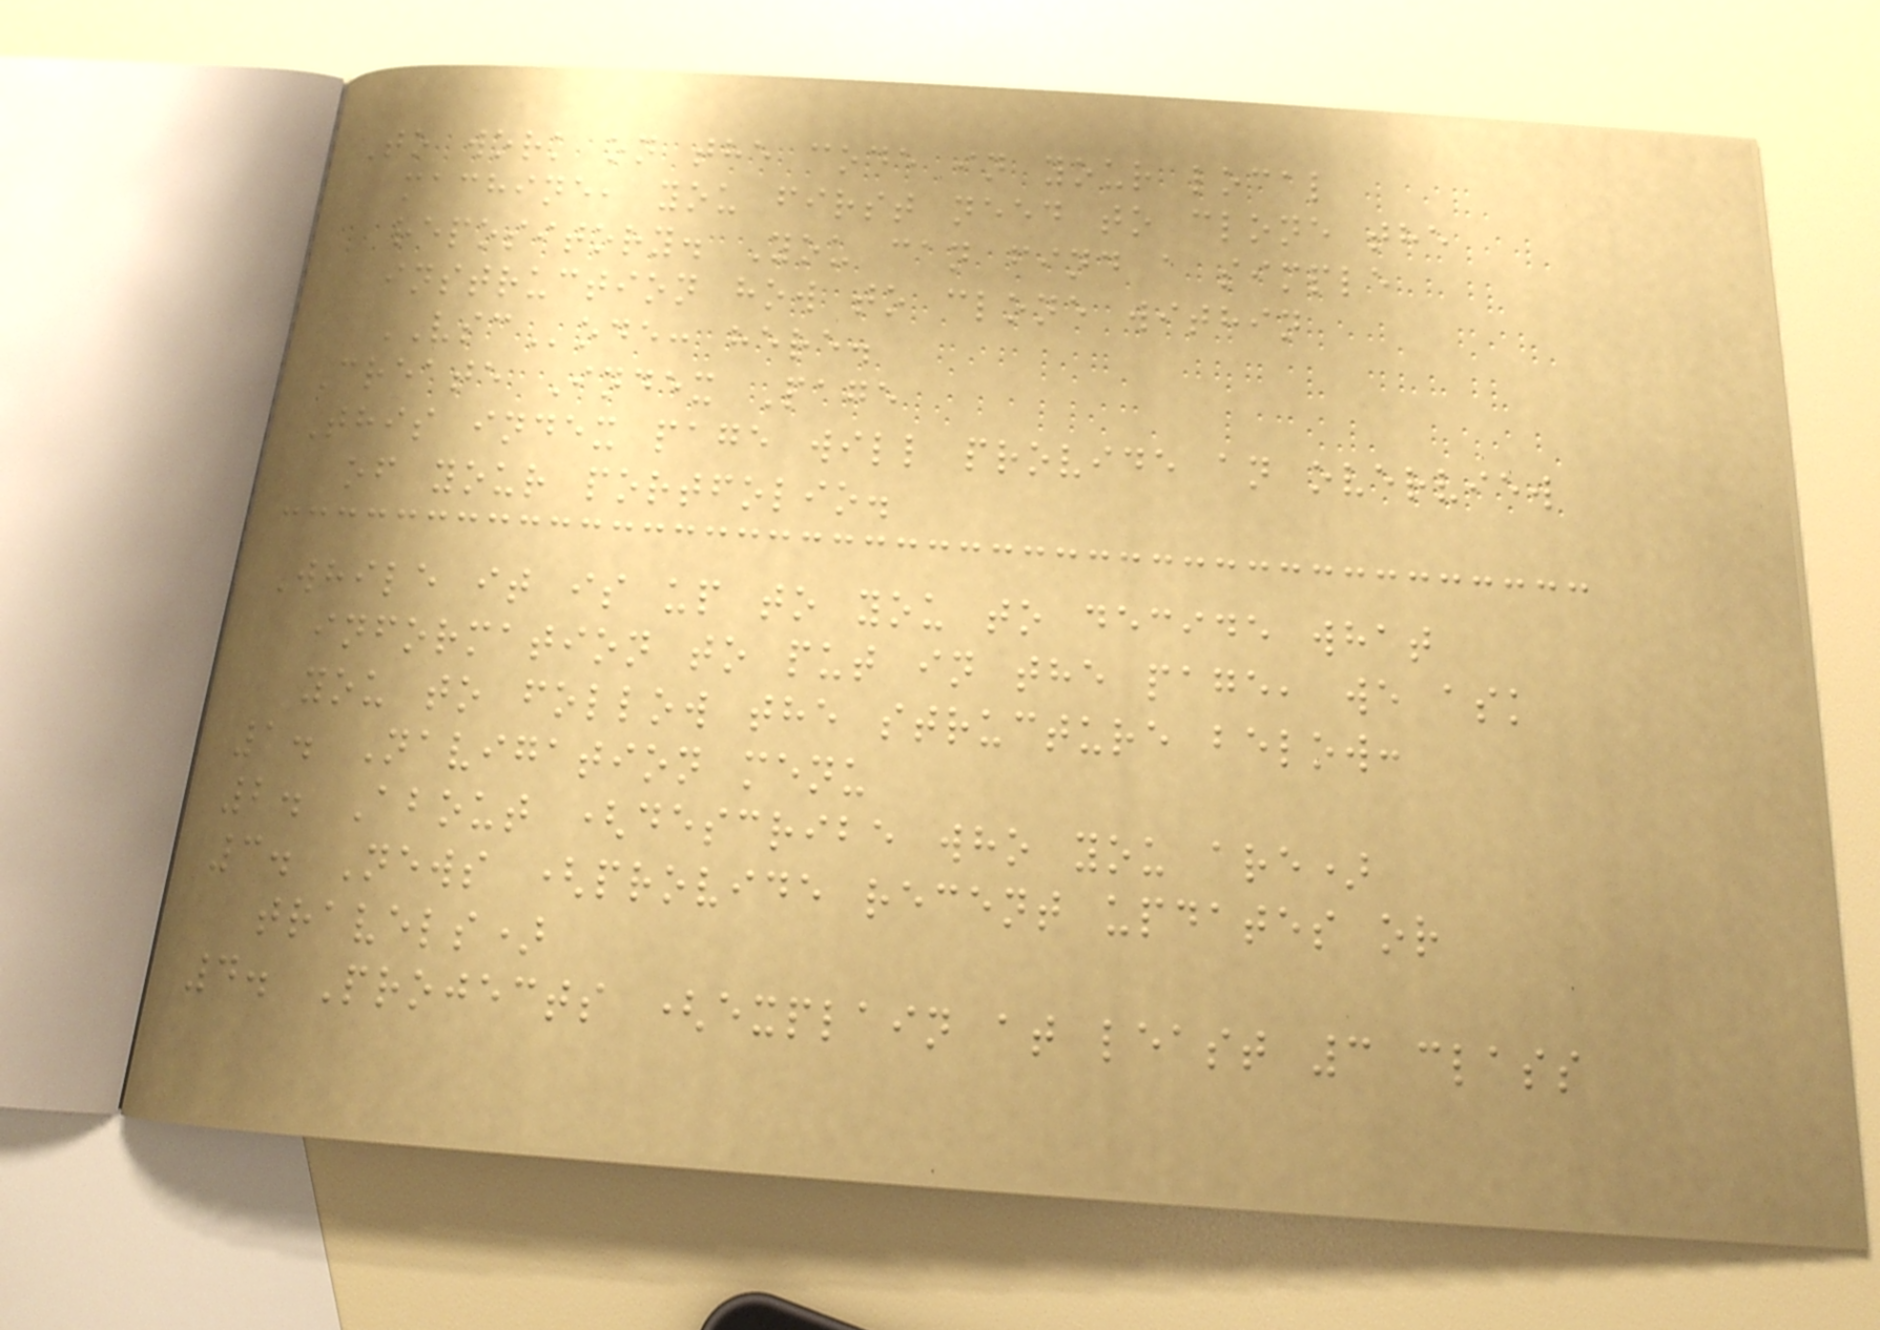To work on the code in your local
machine, you first need to clone the
repository. You can find a simple
instruction how to clone within
VSCode: here.
Create Index Page
This index page will provide an overview
of your portfolio.
While it is up to you to decide what
information to put in the page, we ask
you to follow the structure below:
1. Navigation menu
2. About (describe who you are)
3. News (provide recent updates or
travels)
4. Projects (explain at least 3 class
